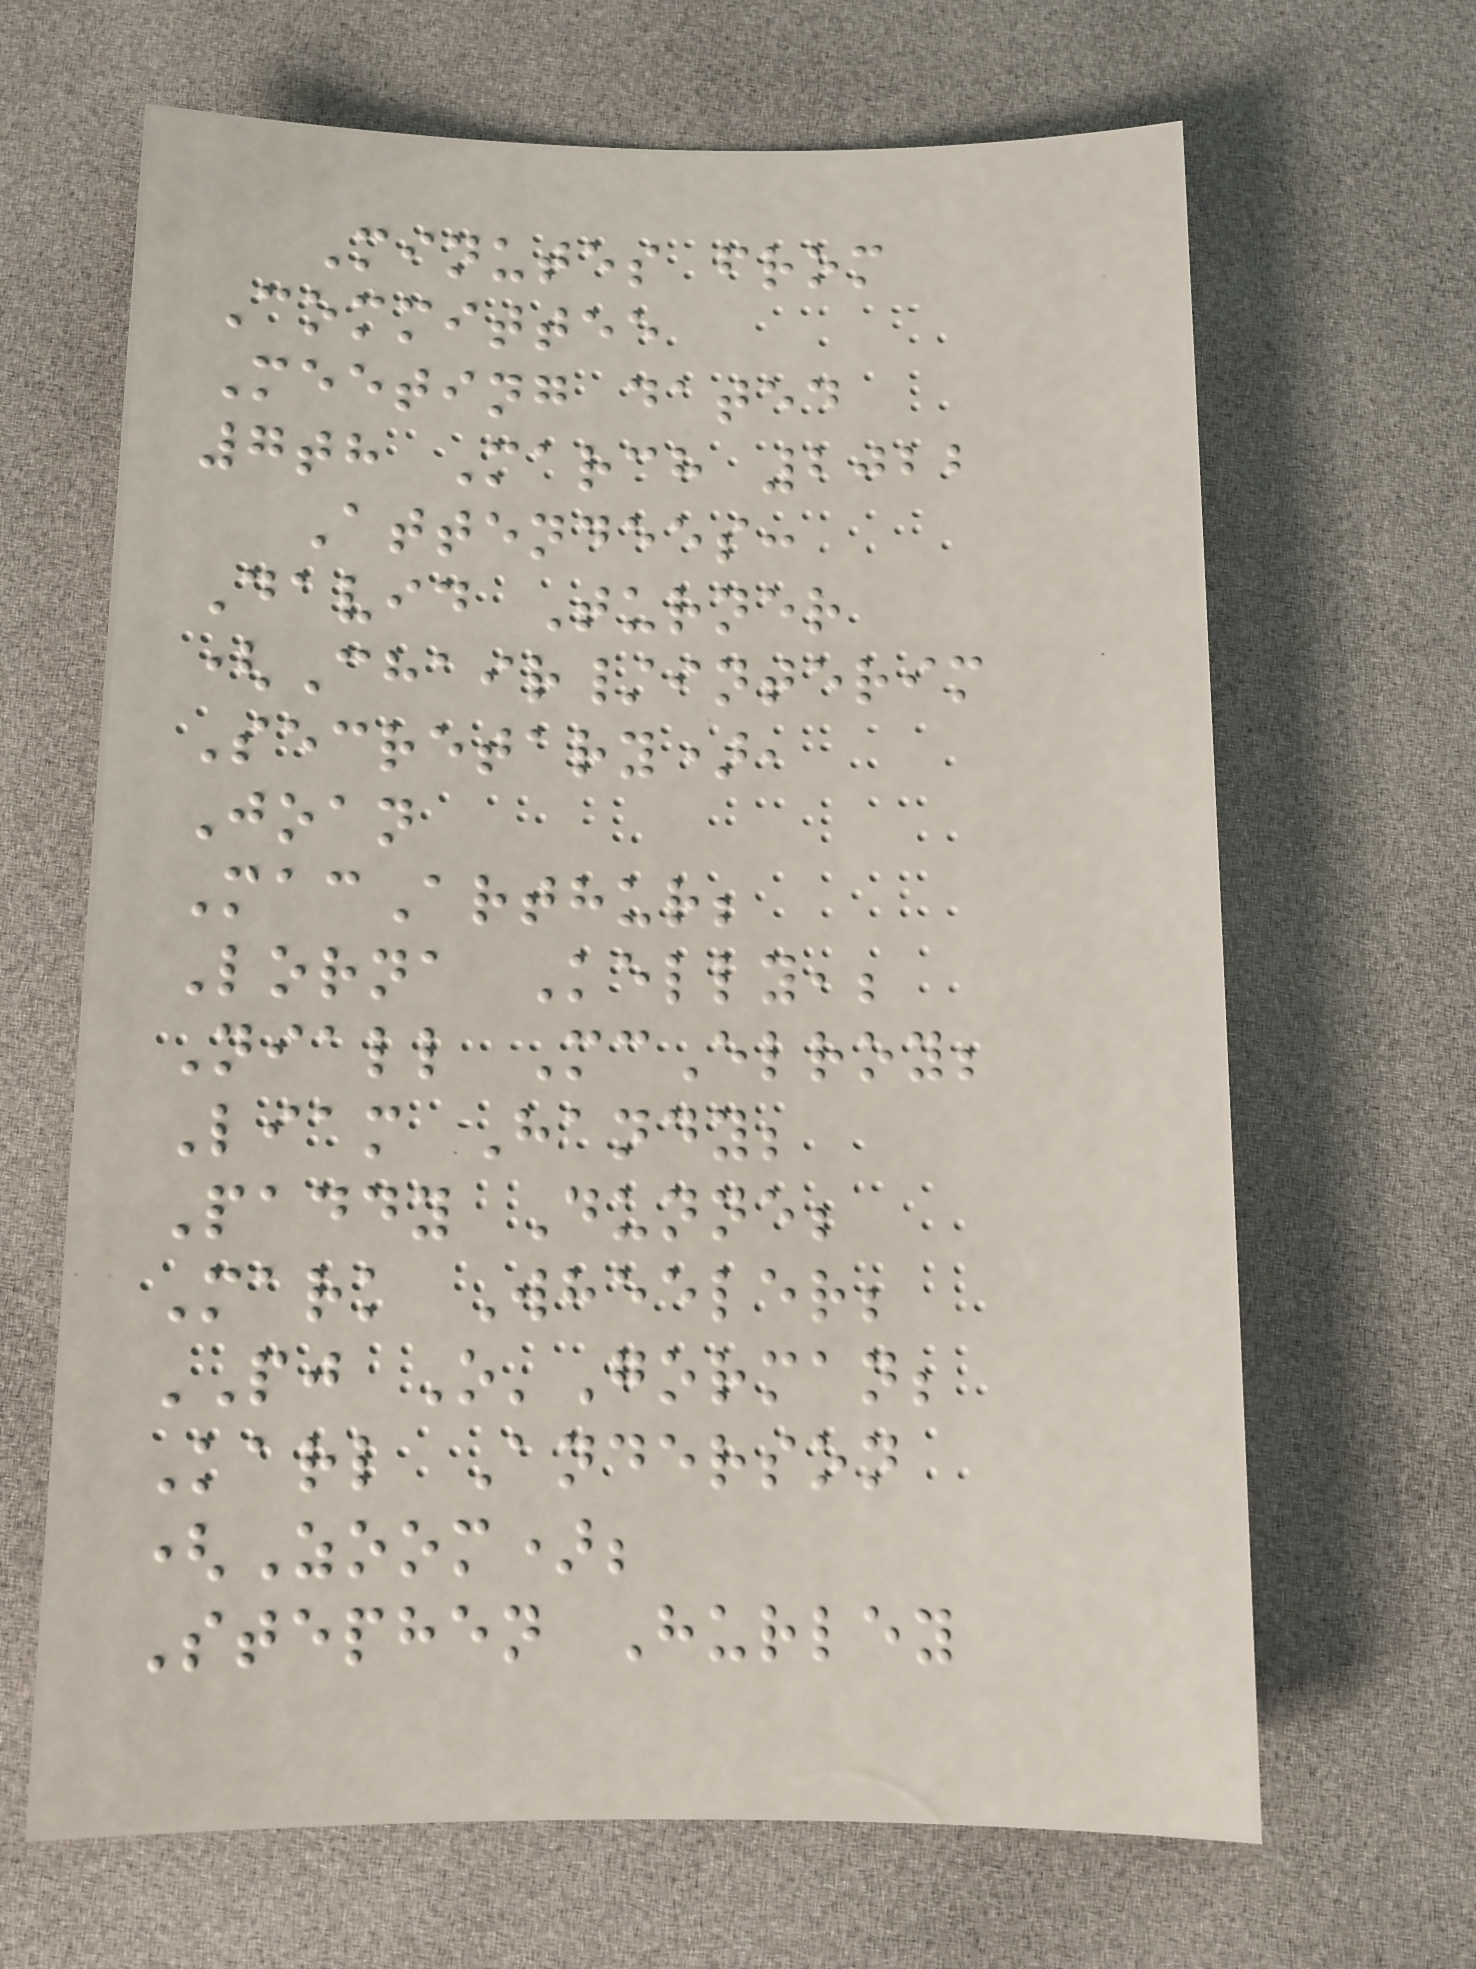Minutes from
Committee
Meeting dated
7th March 2022
Attendees:
David Turner
(Chair/interim
Secretary),
Joan
MacArthur;
Lorna Kelly,;
Niall McElroy;
Liam Handy;
Paddy Dunne;
Mark Wheeler;
PJ O'Gorman;
Karl Anderson
(Zoom);
Stephen Hurley
